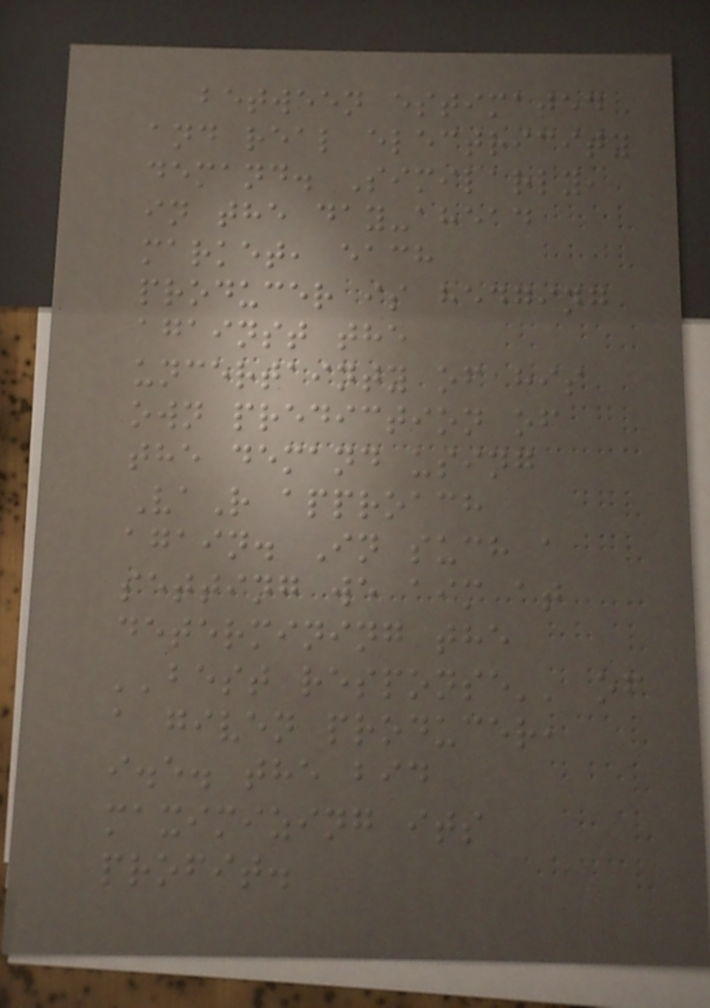between estimated
and real electricity
demand. Similarly,
in the day-ahead
market, each
producer is hedging
against the
uncertainty of his
own prediction of
the demand using
VaR approach
again. In such a
setting we aim at
determining the
''best response'' of
a given producer,
i.e. the bid
maximizing its
profit.
